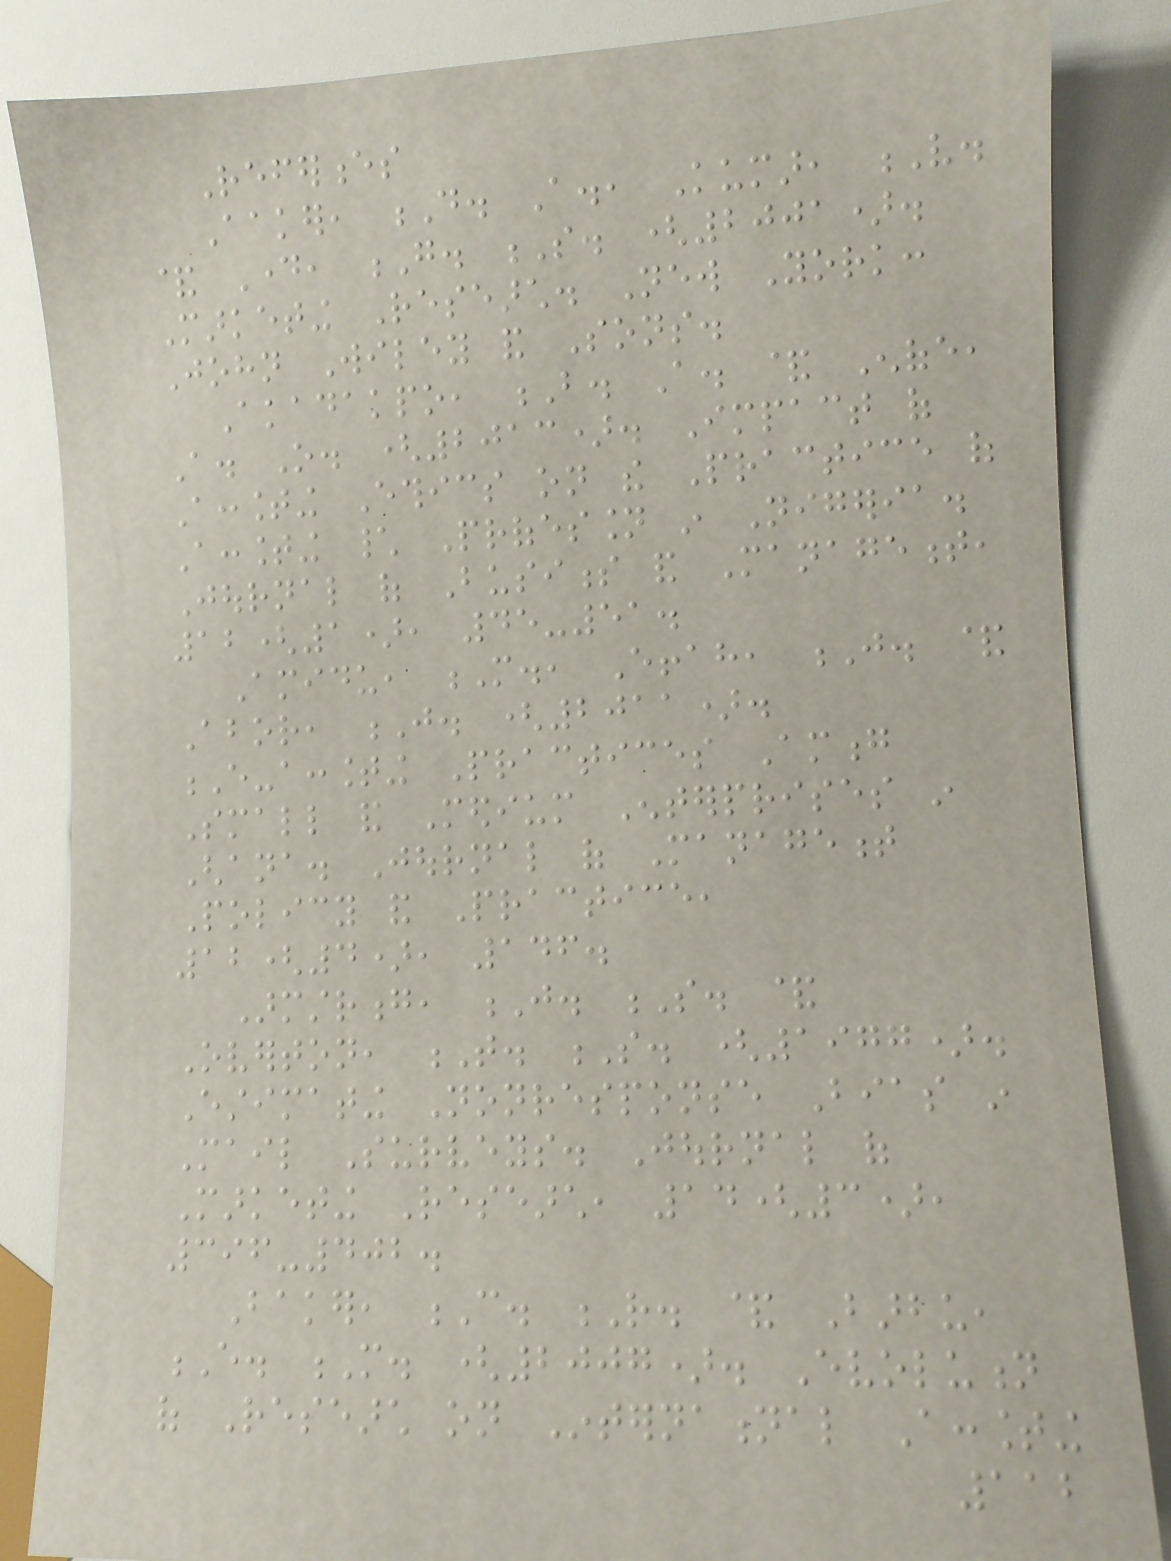References
Aaker, D. A., Kumar, V.
& Day, G. S. (2001).
Marketing Research. New York:
John Wiley and Sons.
Akadakpo, B. A. & Enofe,
A. O. (2013). Impact of
Accounting Ethics on the Practice of
Accounting \ Profession in Nigeria.
Journal of Business and Management,
12(1), 45-51.
Amidu, M., Effah, J. &
Abor, J. (2011).
E-accounting Practices Among
Small and Medium Enterprises in
Ghana. Journal of Management
Policy and Practice,
12(4), 146.
Armstrong, J. S. &
Overton, T. S. (1977).
Estimating Nonresponse Bias in
Mail Surveys. Journal of
Marketing Research, 14(3),
396-402.
Baker, C. R. & Barbu,
E. M. (2007). Evolution
of Research on International Accounting
112
